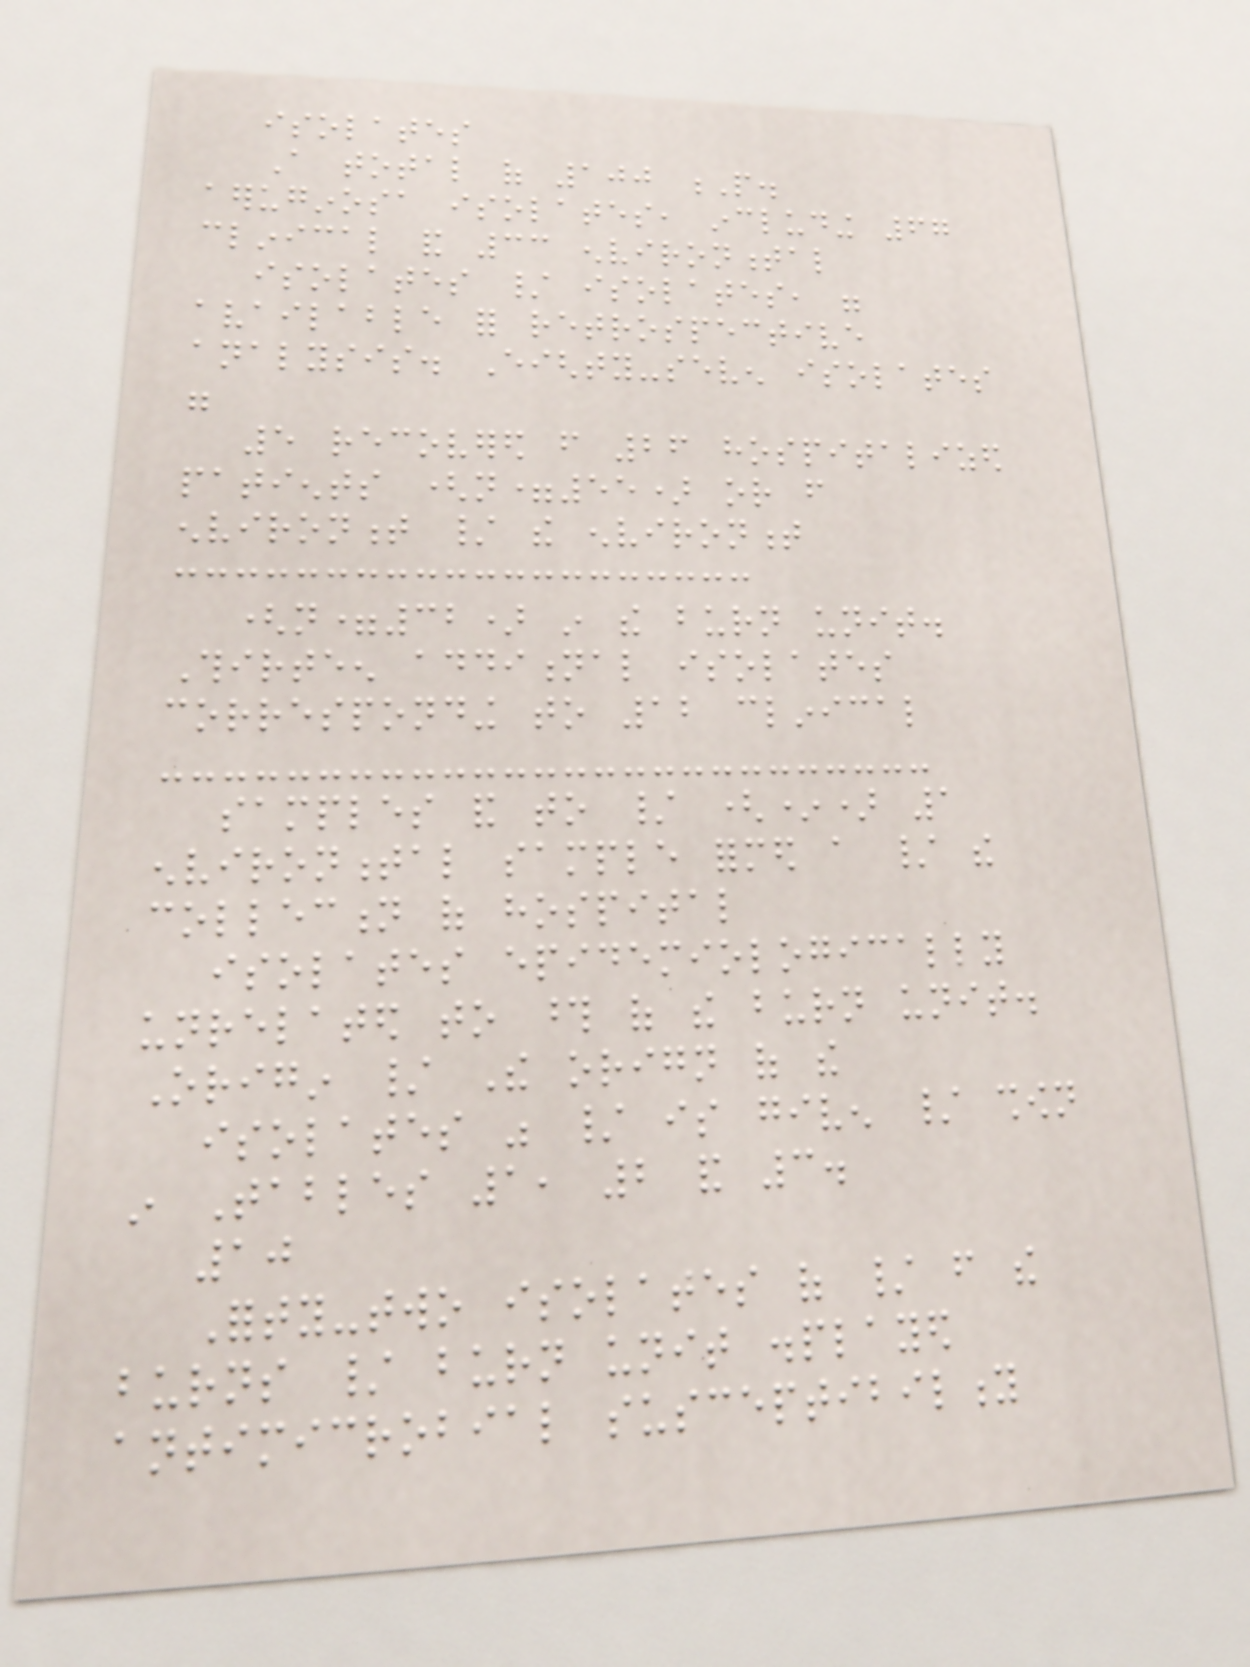isolates
A total of 100 P.
aeruginosa isolates, including 67
clinical and 33 environmental
isolates / isolates, were
available for retrospective
analysis. Eighty-seven isolates
were
5 recovered from 26 hospitalized
patients (n=55) or from
environment / the environment
(n=32) in the burn unit.
Thirteen additional isolates
corresponding to 12 clinical
samples and to / (*) 1
environmental sample formed a / the
collection of hospital
isolates epidemiologically
unrelated to those of the burn unit.
Origin / The orign of the
isolates was / is given / shown
in Tables 1, 2 and 3.
10
Forty-two isolates of / from the
burns / burn unit displayed
antimicrobial susceptibility
